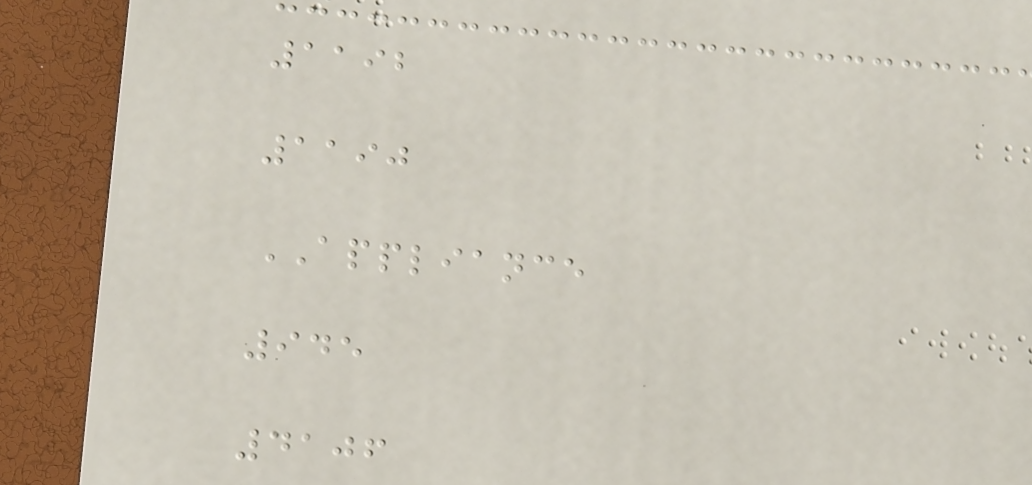1192
1190
APPLIANCE
945
4106
